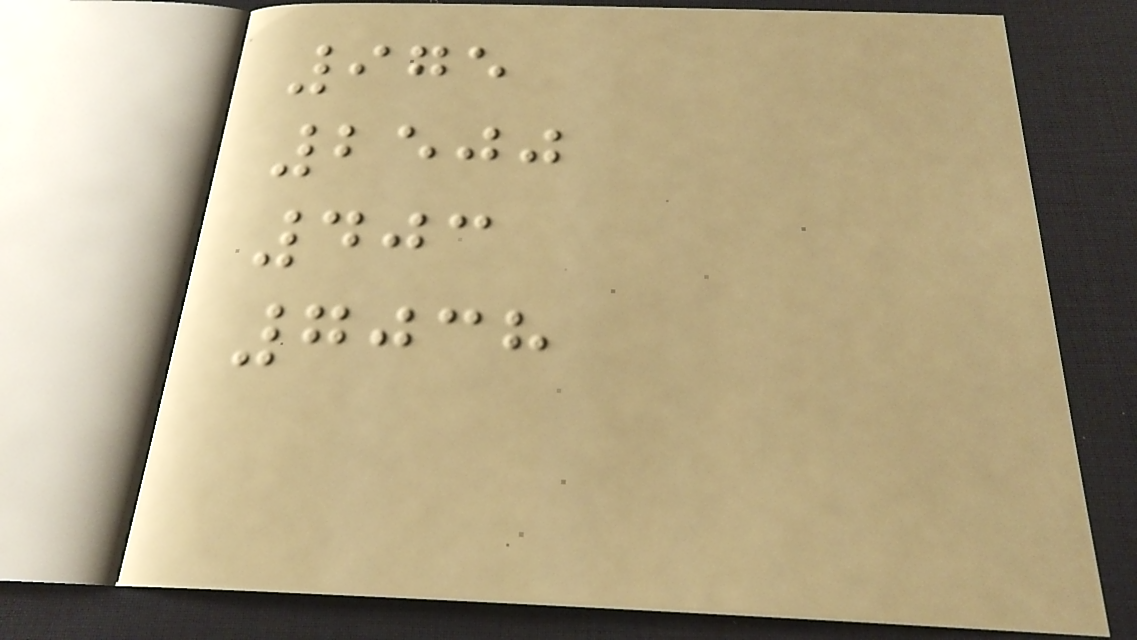975
2500
403
7038
